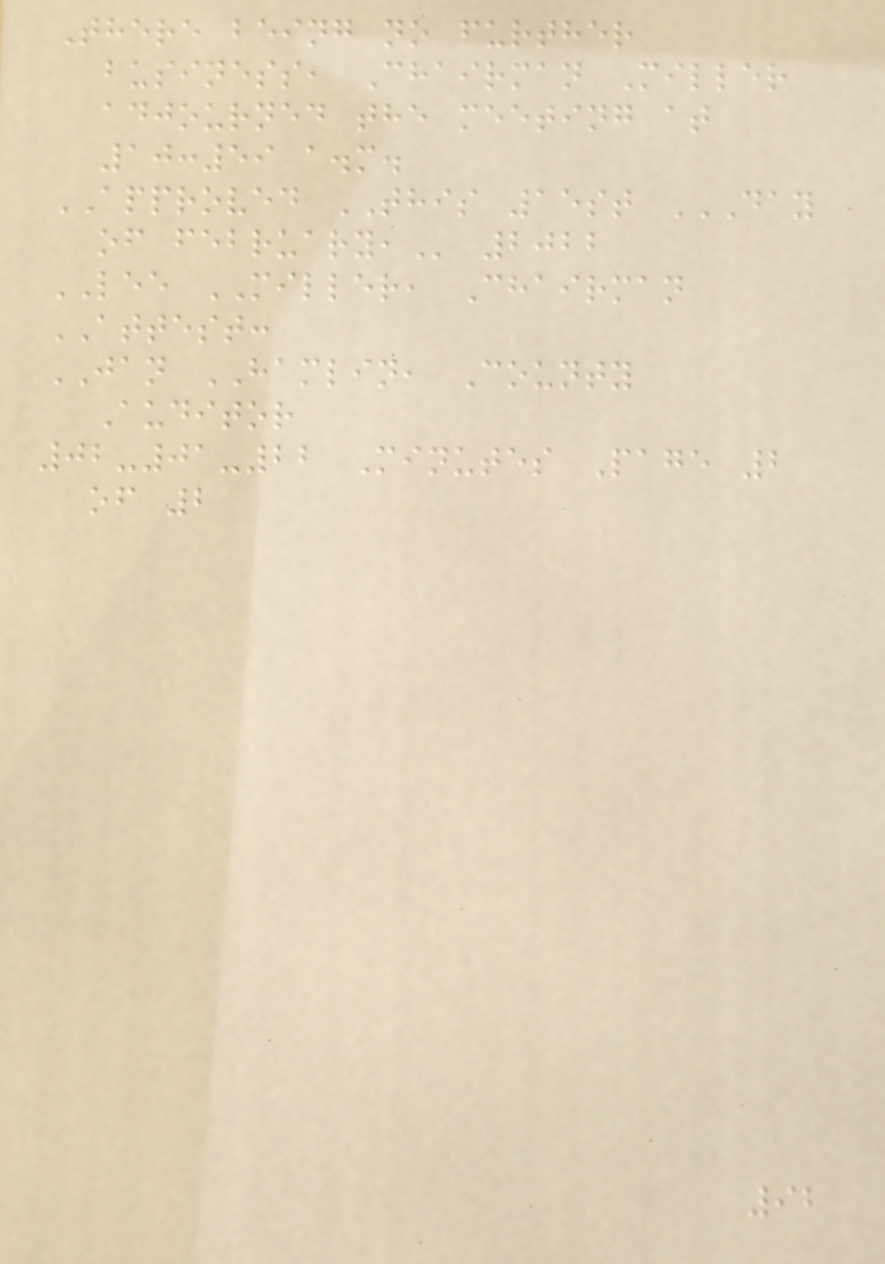There being no further
business, Chairman Miller
adjourned the meeting at
10:59 a.m.
APPROVED THIS 15st DAY
OF FEBRUARY, 2022
LEE MILLER, Chairman
ATTEST:
JAN HAMLIN, County
Auditor
02-01-22 Minutes Page 2
of 2
92
